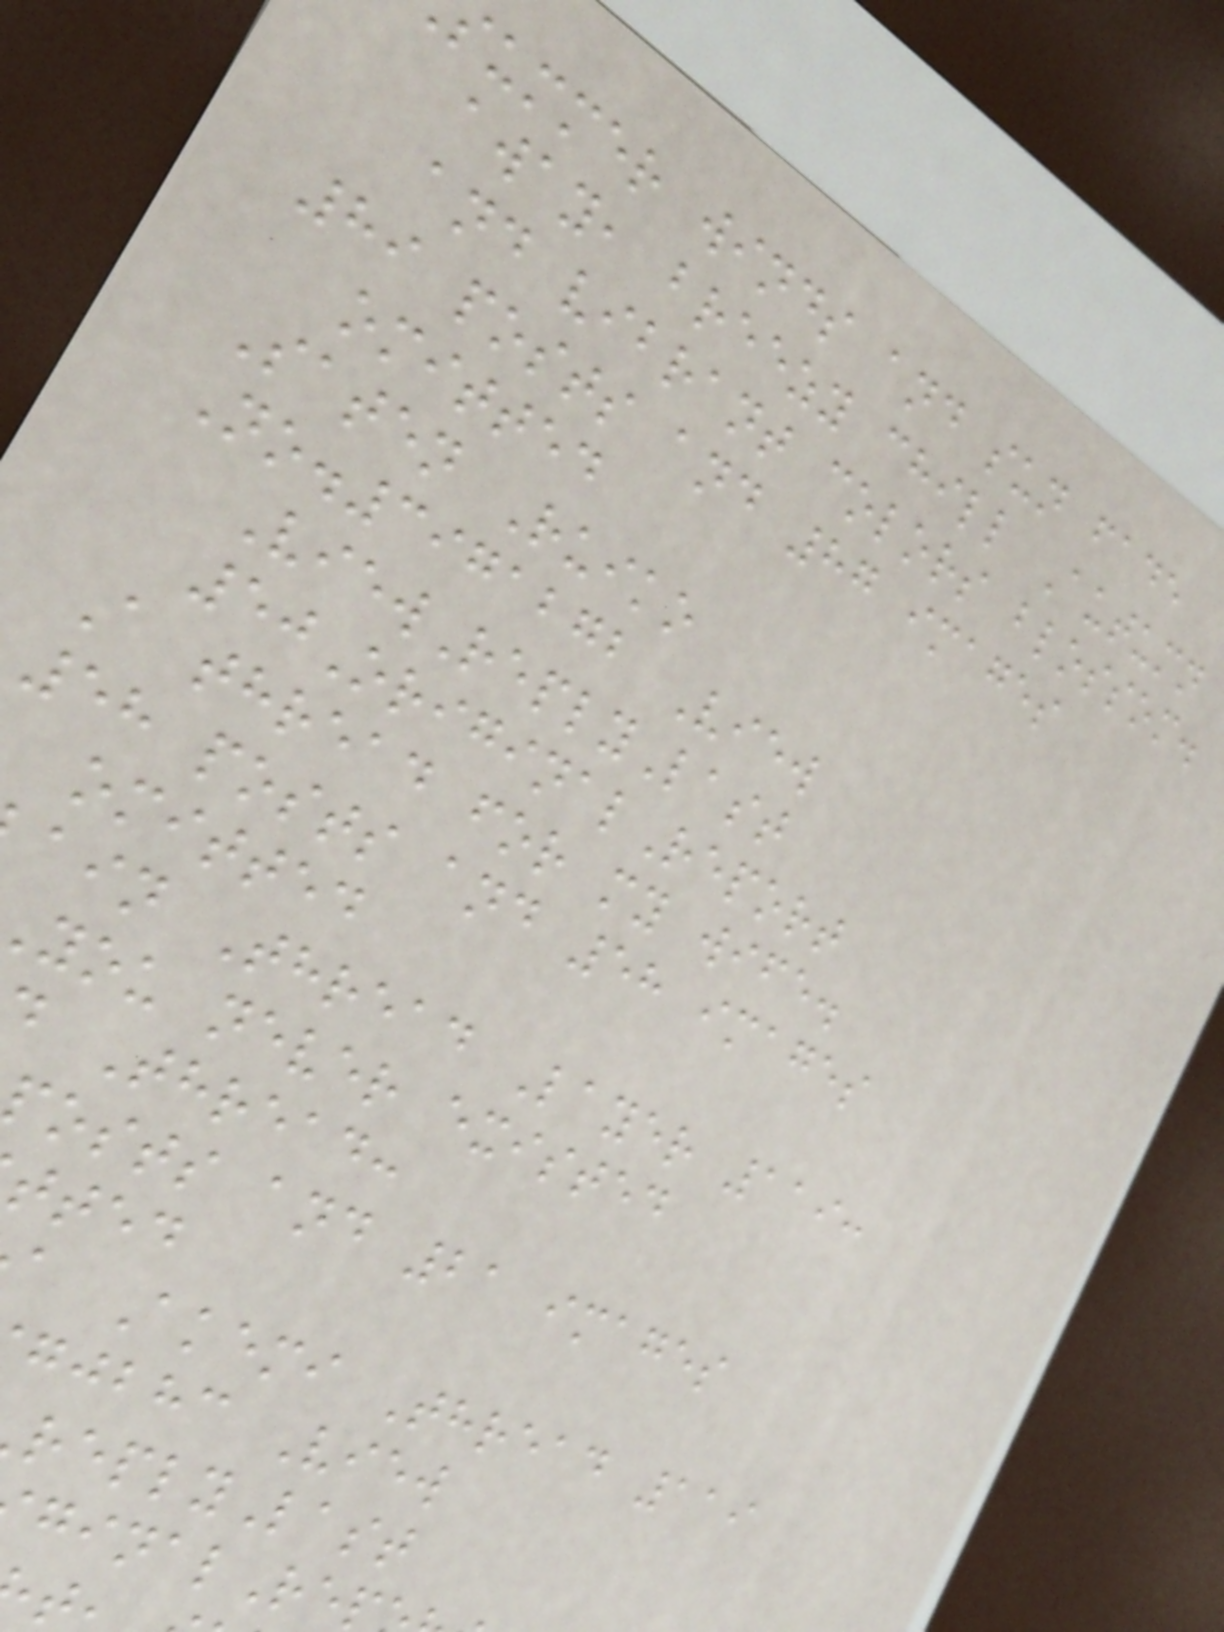summer winds and sun fade
away, breezy chill Autumn
and vibrant colors blossom.
89 posts and 87 images
omitted
Saten Ruiko
No.3971272 View
ViewReplyLast
50OriginalReport
A thread for my wife.
58 posts and 58 images
omitted
ain Thread Layer 119:
you never existed
Thread:
osts and 21 images
tted
a Akemi Thread 119
gjbhc View
eplyLast
